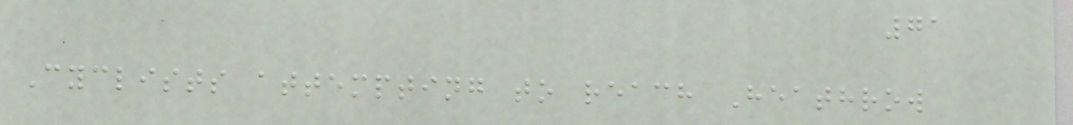71
Cyclists attempting to reach Heathrow
